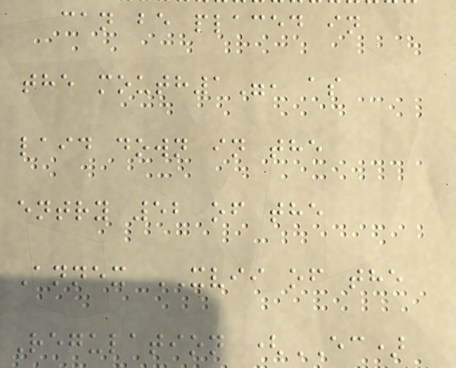can be placed in
the mouth1", as
laid down in the
entry 52 of the
Annex XVII of the
Regulation (EC)
